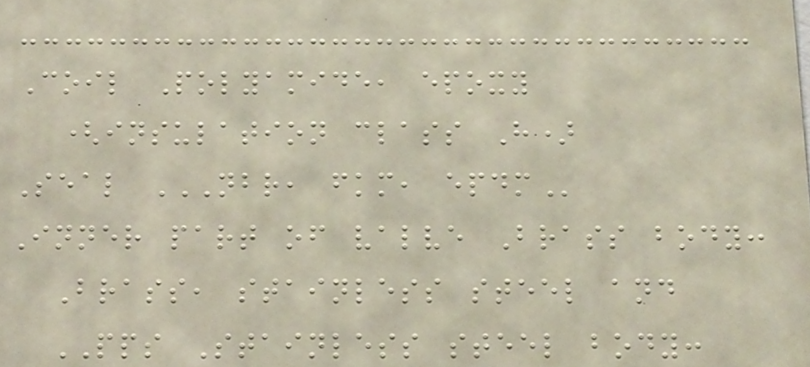Coil Polyamide, epoxy
(insulation class H)
Seal NBR, FKM, EPDM
Inner part of valve Brass body:
Brass, stainless steel and
PPS Stainless steel body:
